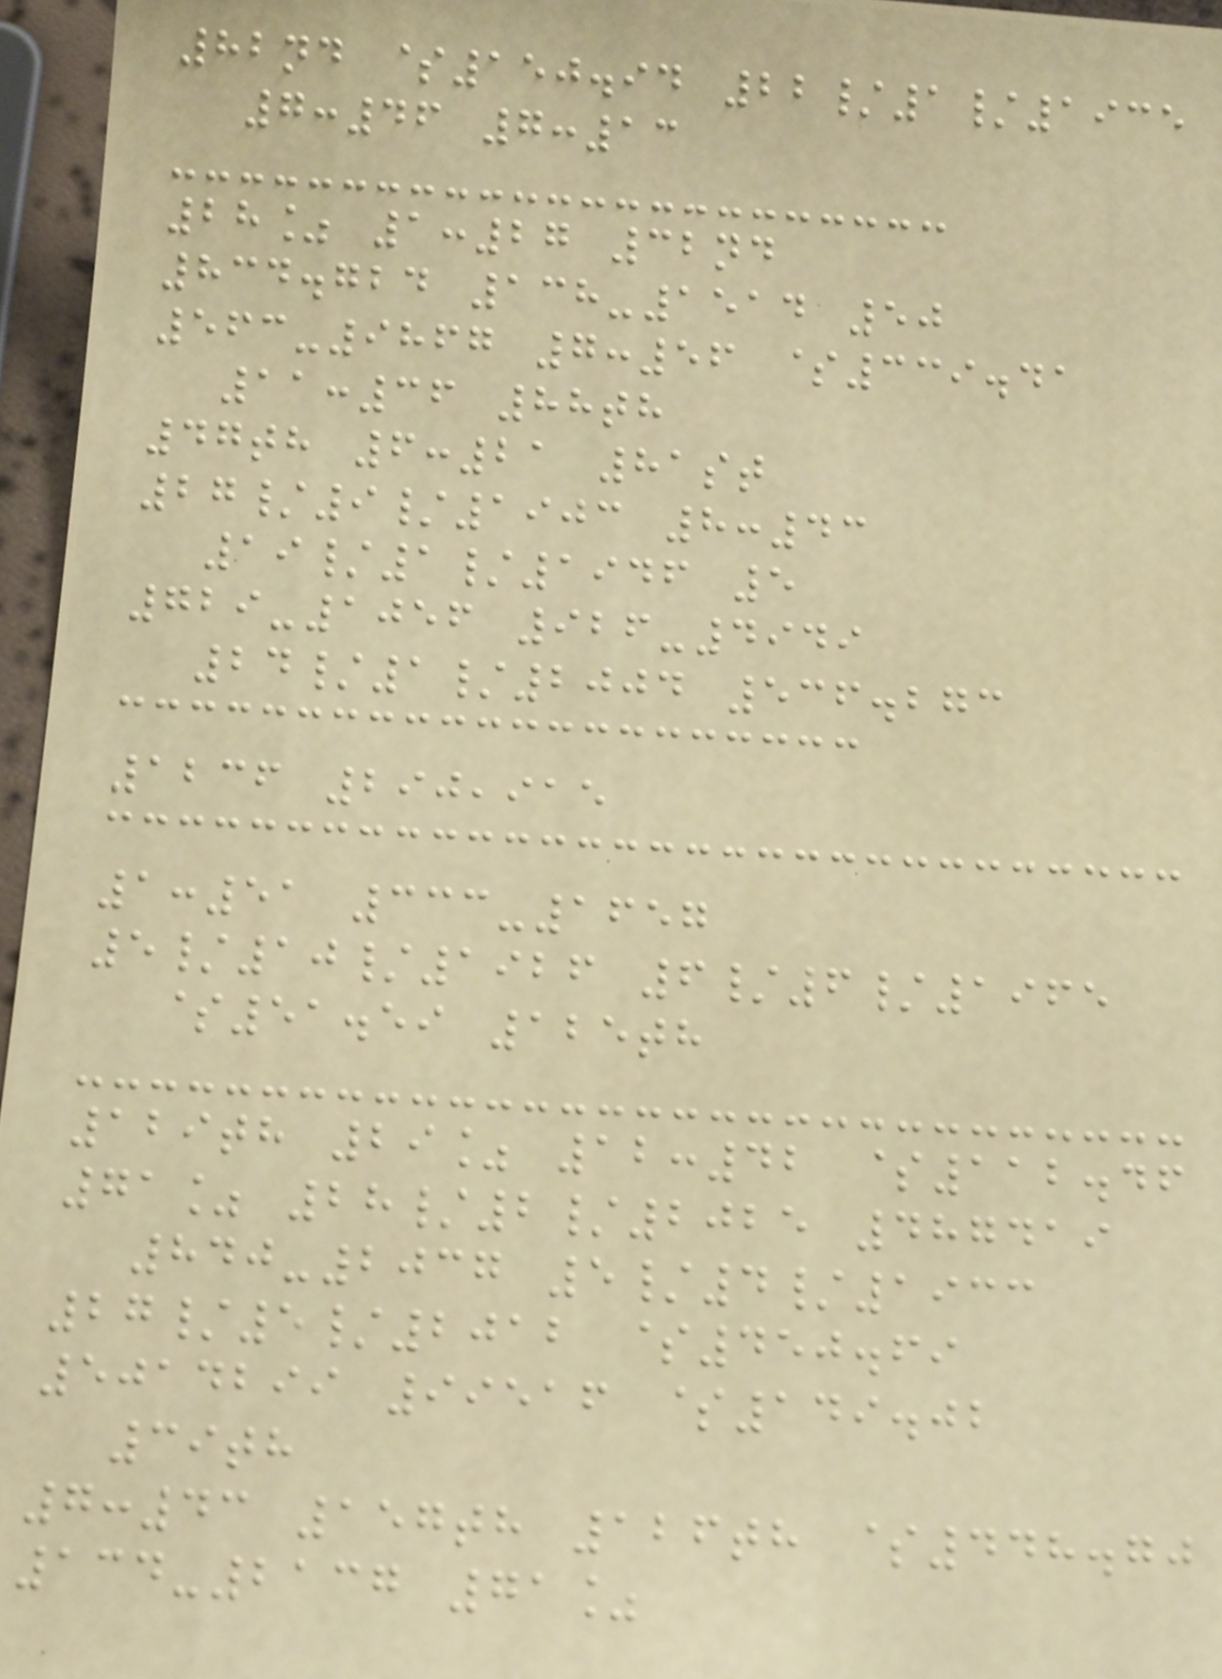82nd $150.94 22/1/1935
7:46 7:13
28% 1:27 32nd
834.724 138-1514 50
563-9867 7:56 $339.41
11:36 88th
47th 6:21 81st
27/9/1903 8:43
19/1/1946 5
729-1056 926-4949
24/1/2004 536.273
1236 290,915
1:51 333-1657
5/10/1926 6/6/1965
$51.59 125th
129th 29% 12:42 $112.46
71% 28/2/2025 487419
840-2037 5/4/1933
27/5/2012 $450.69
5014299 99516 $149.02
39th
7:43 157th 126th $448.70
134-2137 71%
